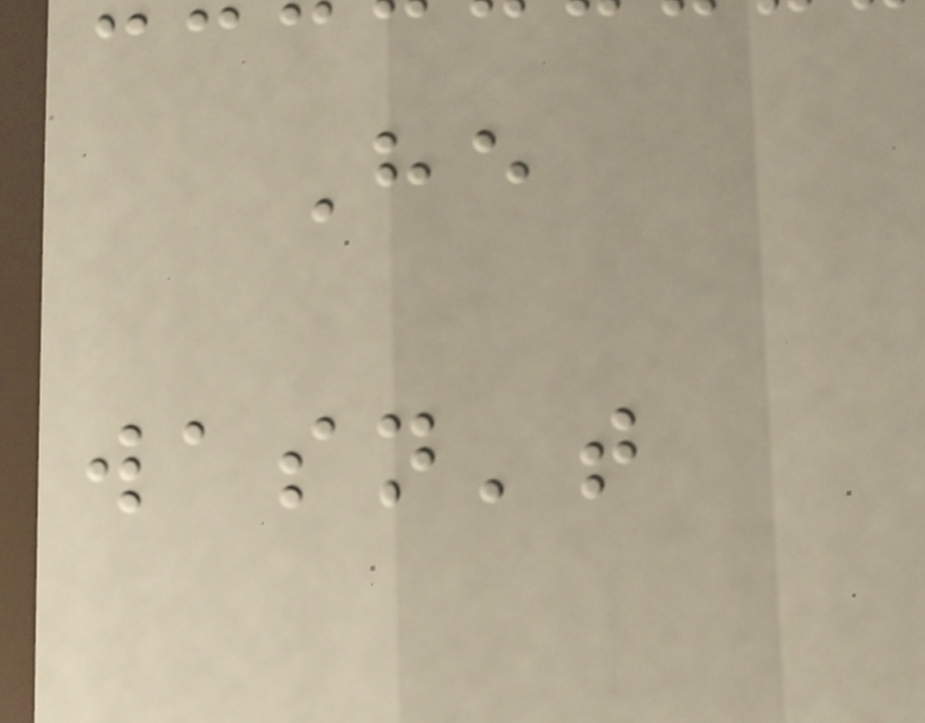He
wasn't
